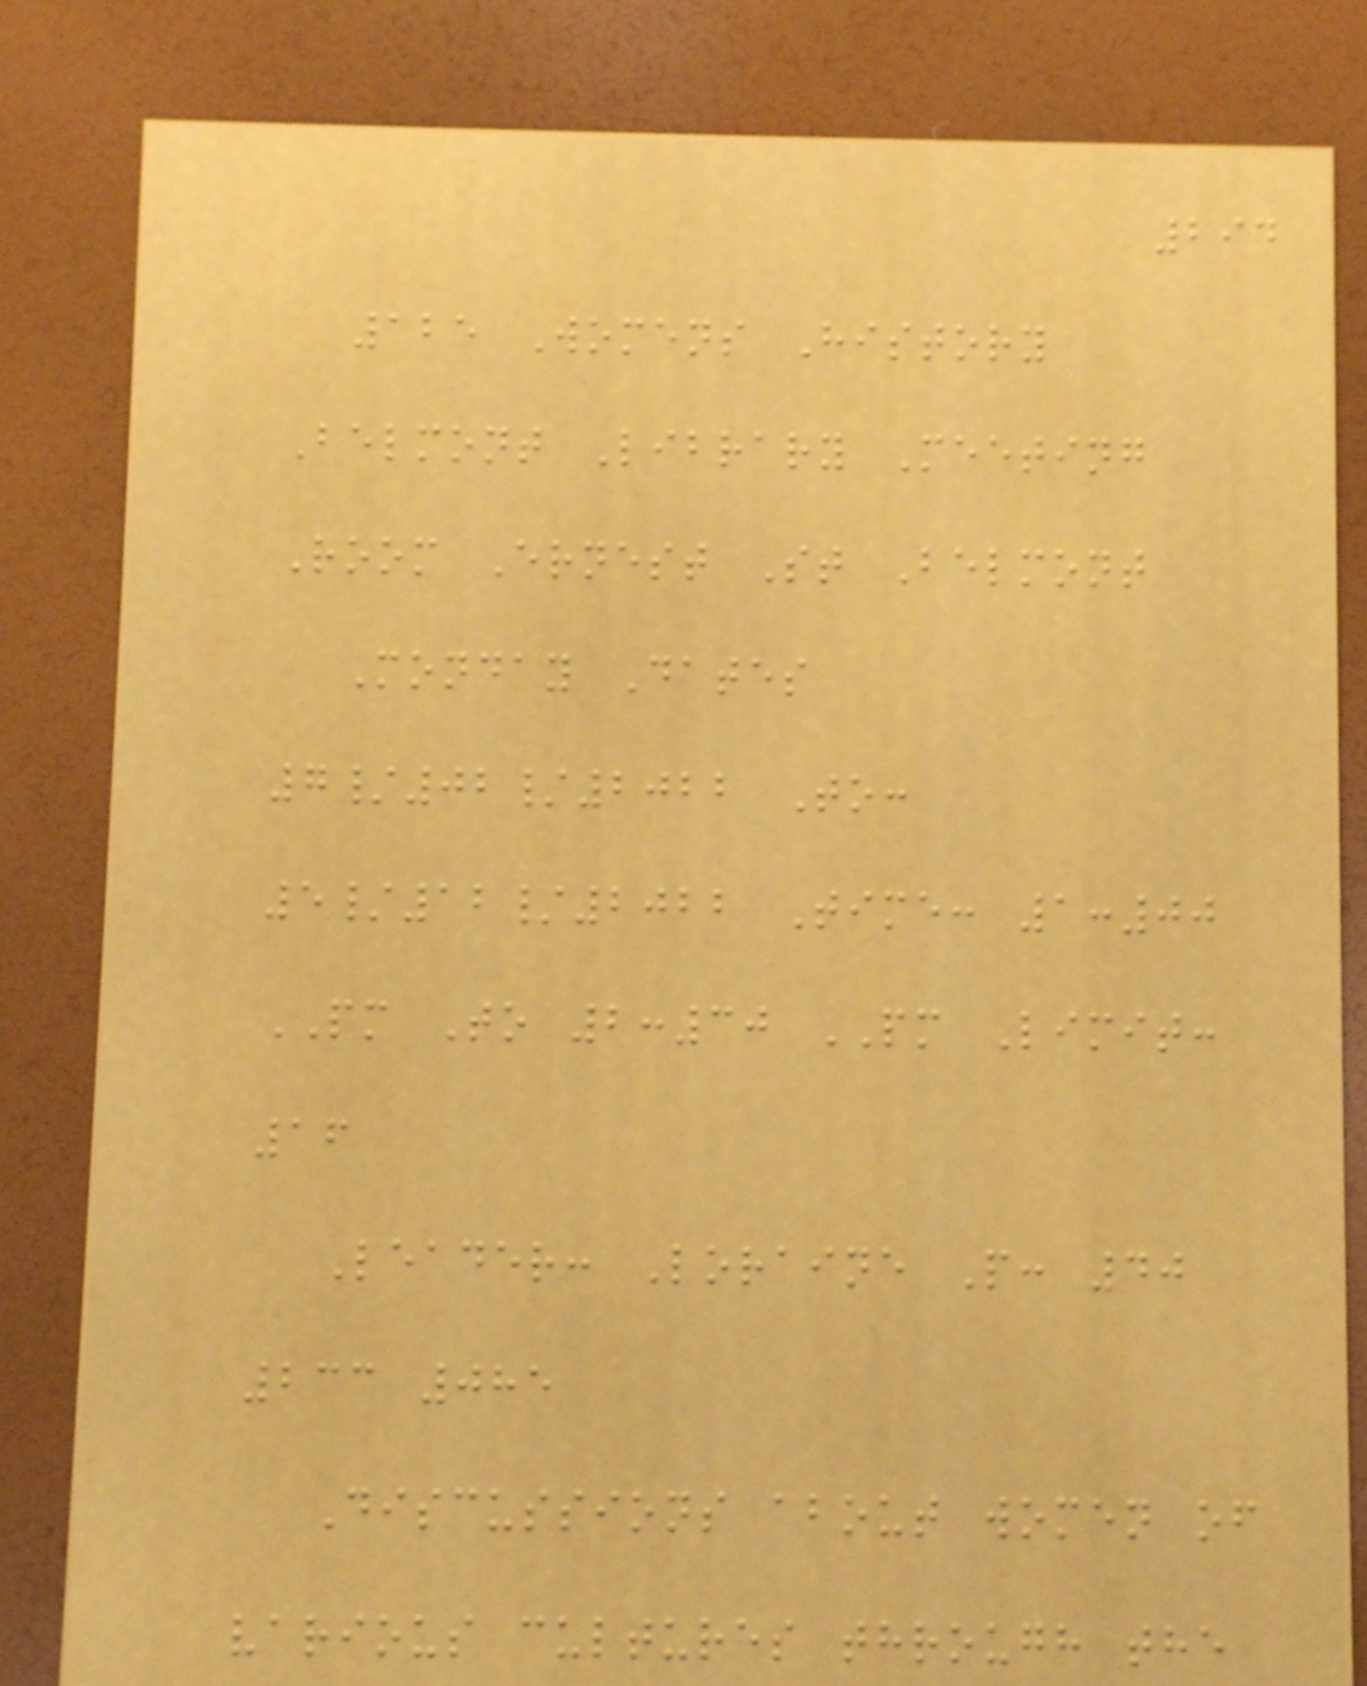294
125 Womens History
Belmont Library Meeting
Room Ernest St Belmont
Monday Dates
7/02/2022 To:
5/12/2022 Time: 1:00
PM To 2:30 PM Limit:
16
Leader: Loraine P: 40
233 085
Discussions about women of
various cultures through the
